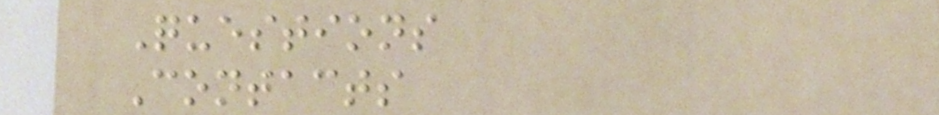Questions
Contacts
